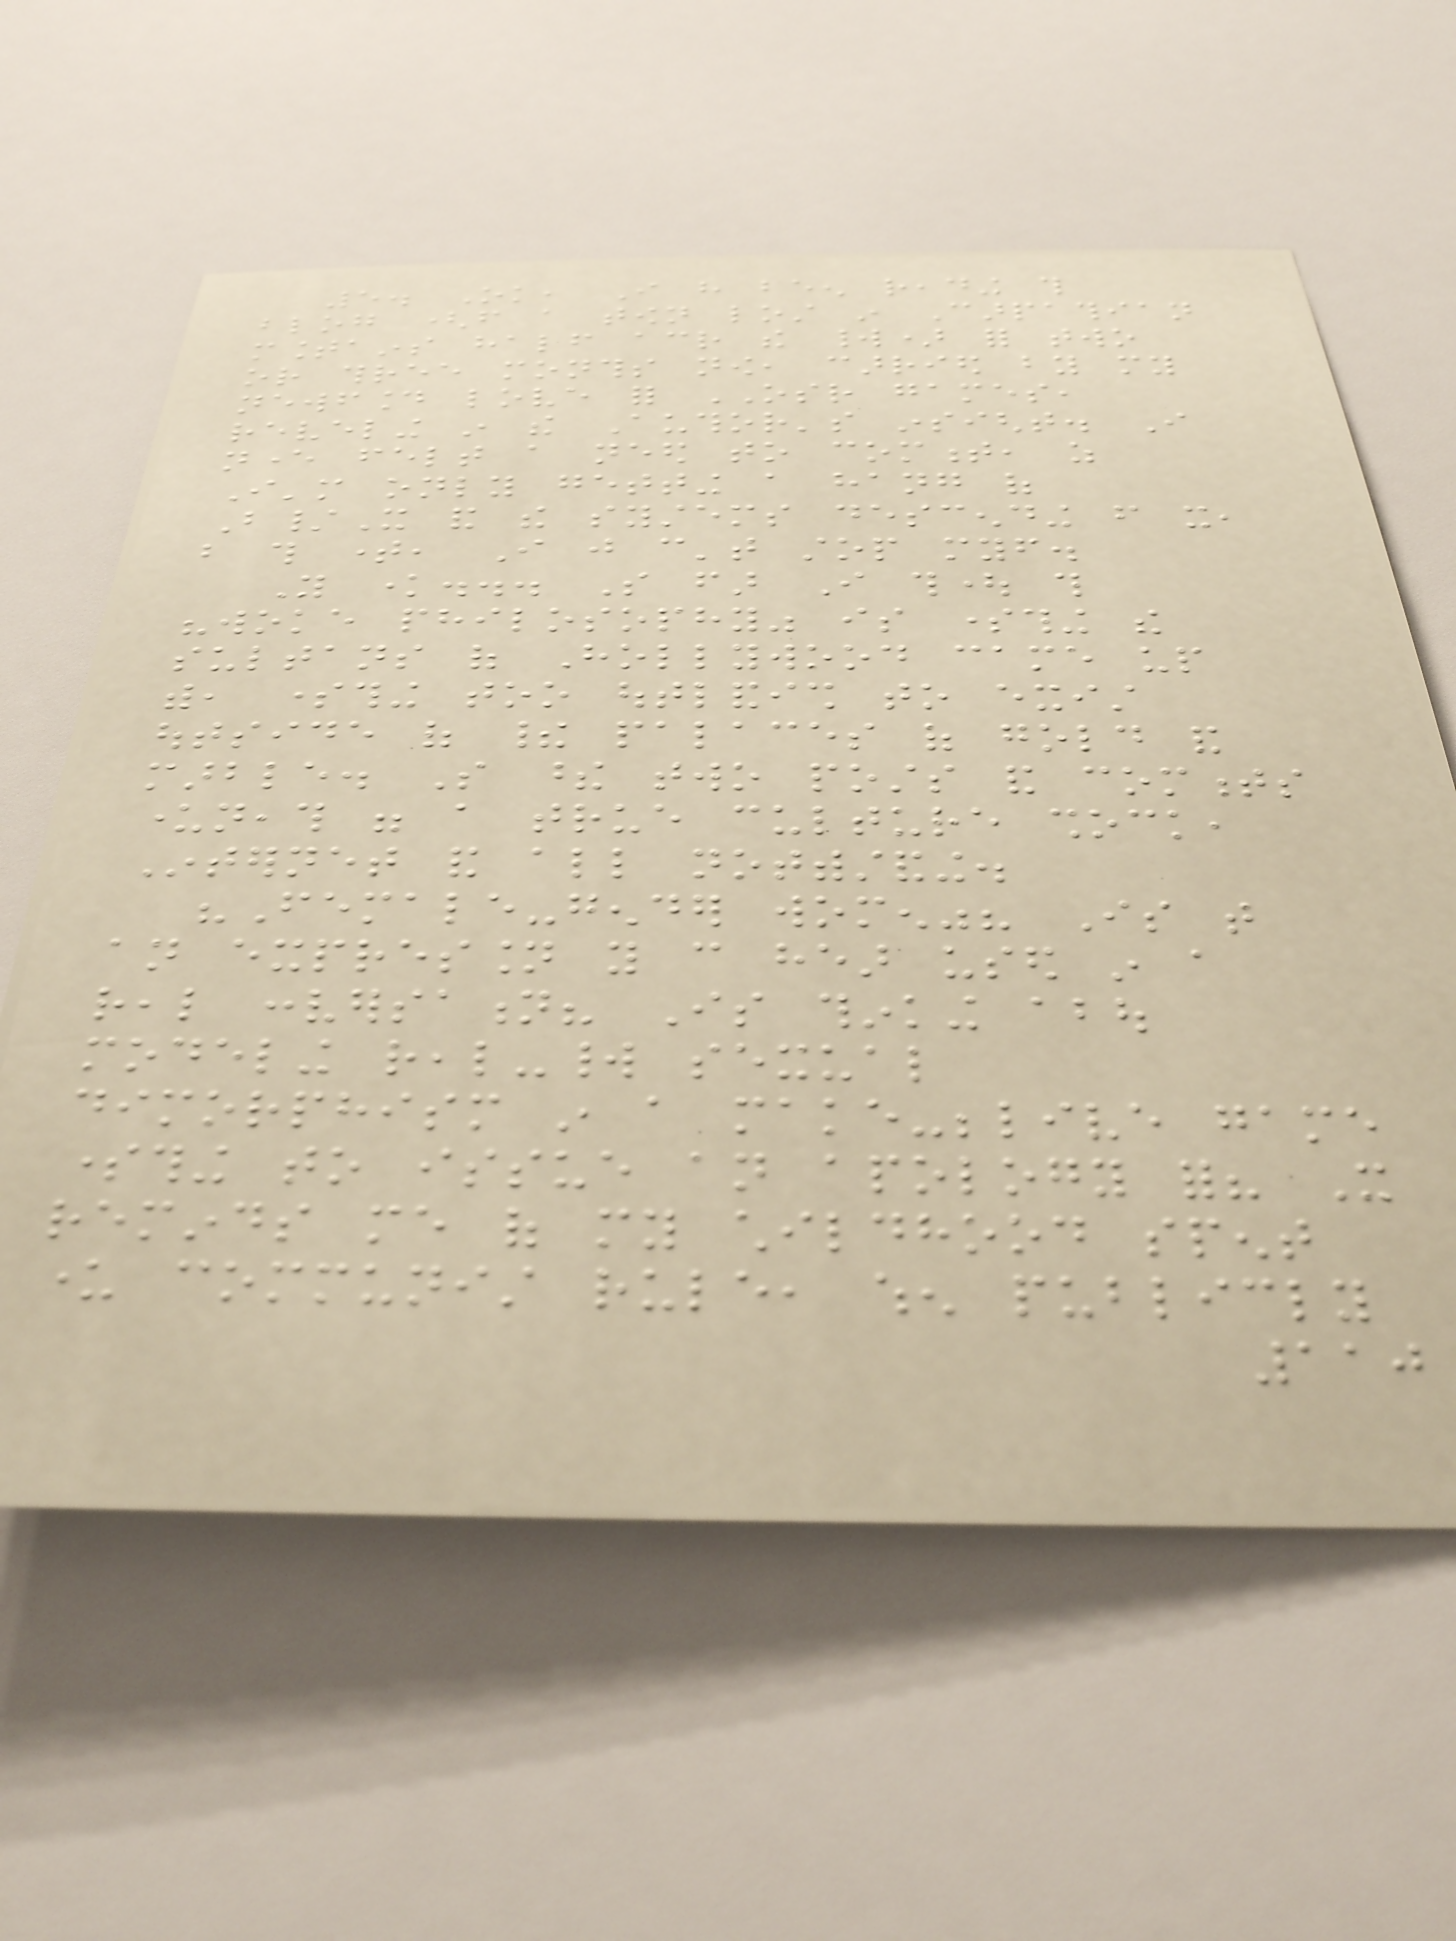5. Ok, I have been reading this
blog (from a town lost in Carpathian
mountains half across the world) for two
or three months now, carried by my
newfound love for OSR games,
reveling in the Author's insight. I
never felt a need to comment, as
I'm only getting a hang of
B/X and the systems descending from it,
but this time, I just can't stop myself.
You know... So far I thought this
"woke philosophy" is something the
sultans of Hollywood came up
with, something too outlandish to exist
outside of their palaces of gold and
marble. So these two posts and comments
underneath were a true culture shock,
Internet and all notwithstanding.
"Female-gender women"? Is that
an expression you can hear used in a
real conversation? Is thinking abou
modeling real-world sexual
dimorphism in a make-belive game
something to issue an apology for? It
reminds me of my childhood spent
under communist rule, when publicly
110
